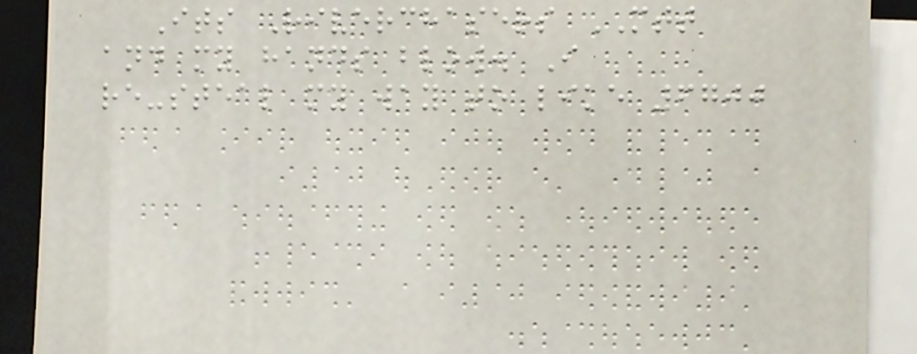Its Riverchasers MTT
and my hands blow. I
re-steal my way to like 6700
